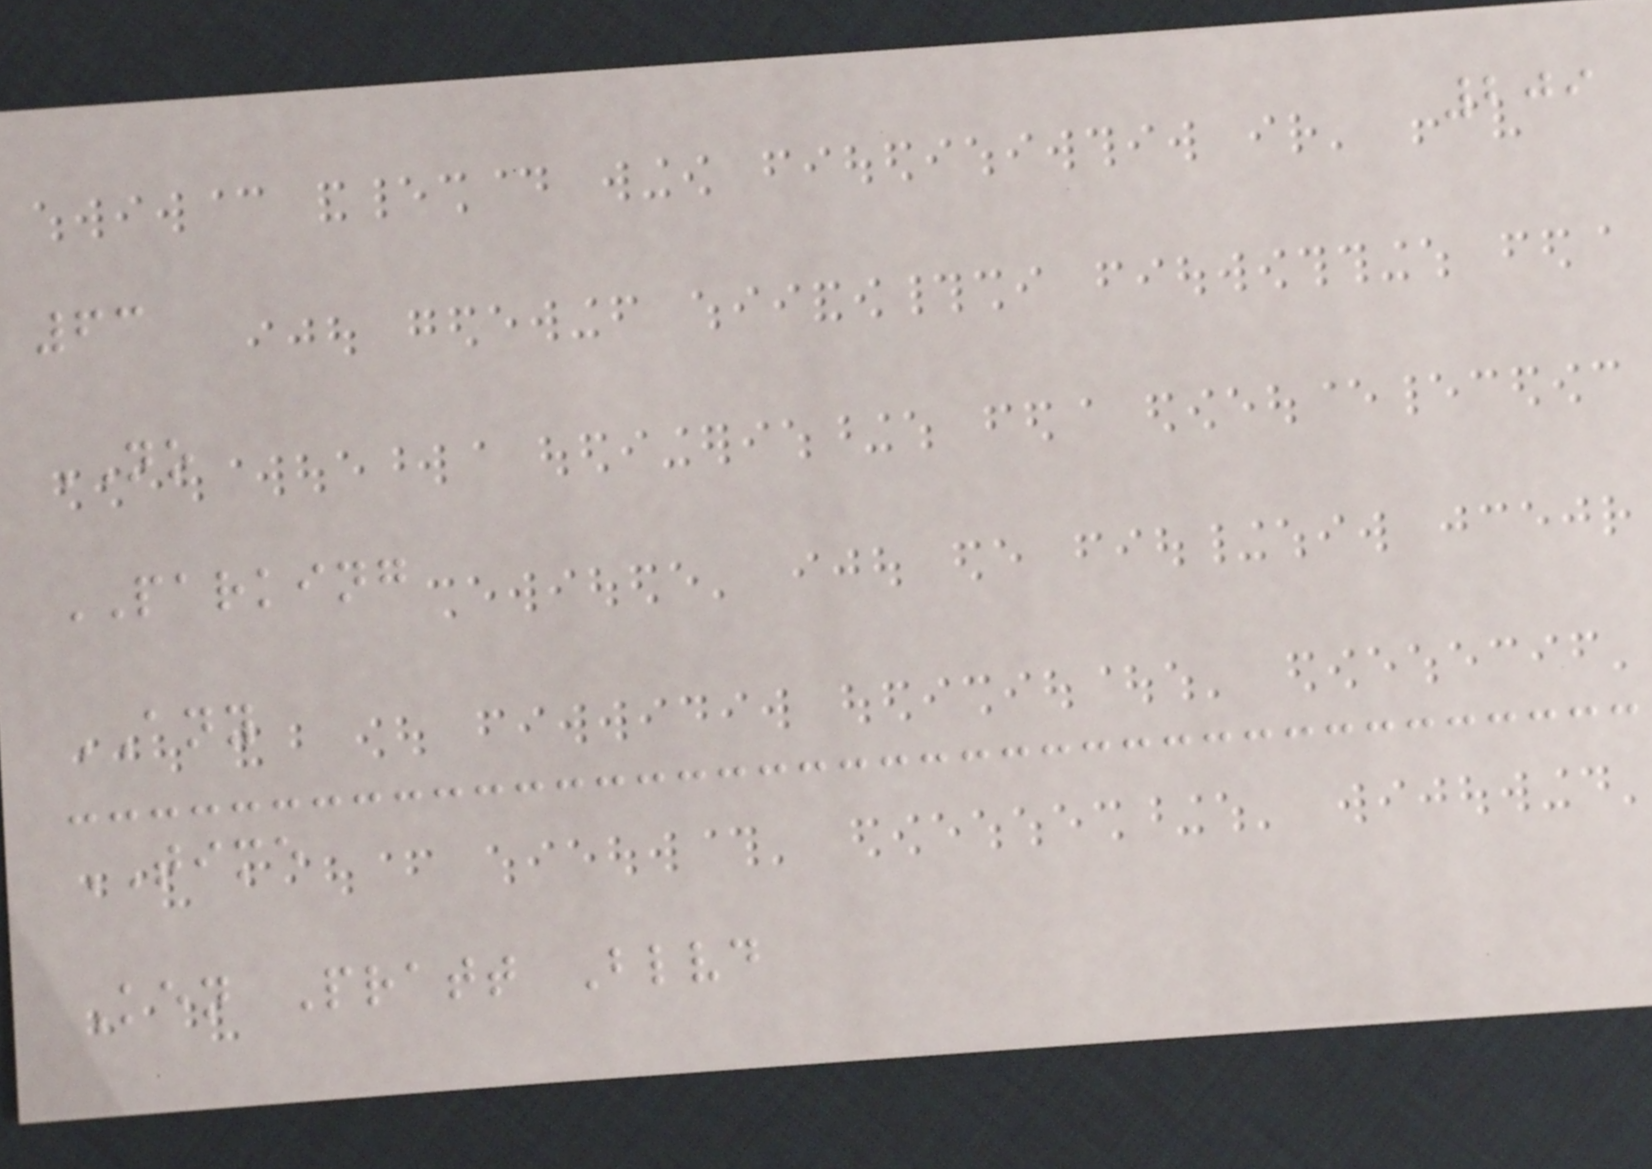209
63
NO
PARKING
ANY
TIME
Ken Pratt Blvd
